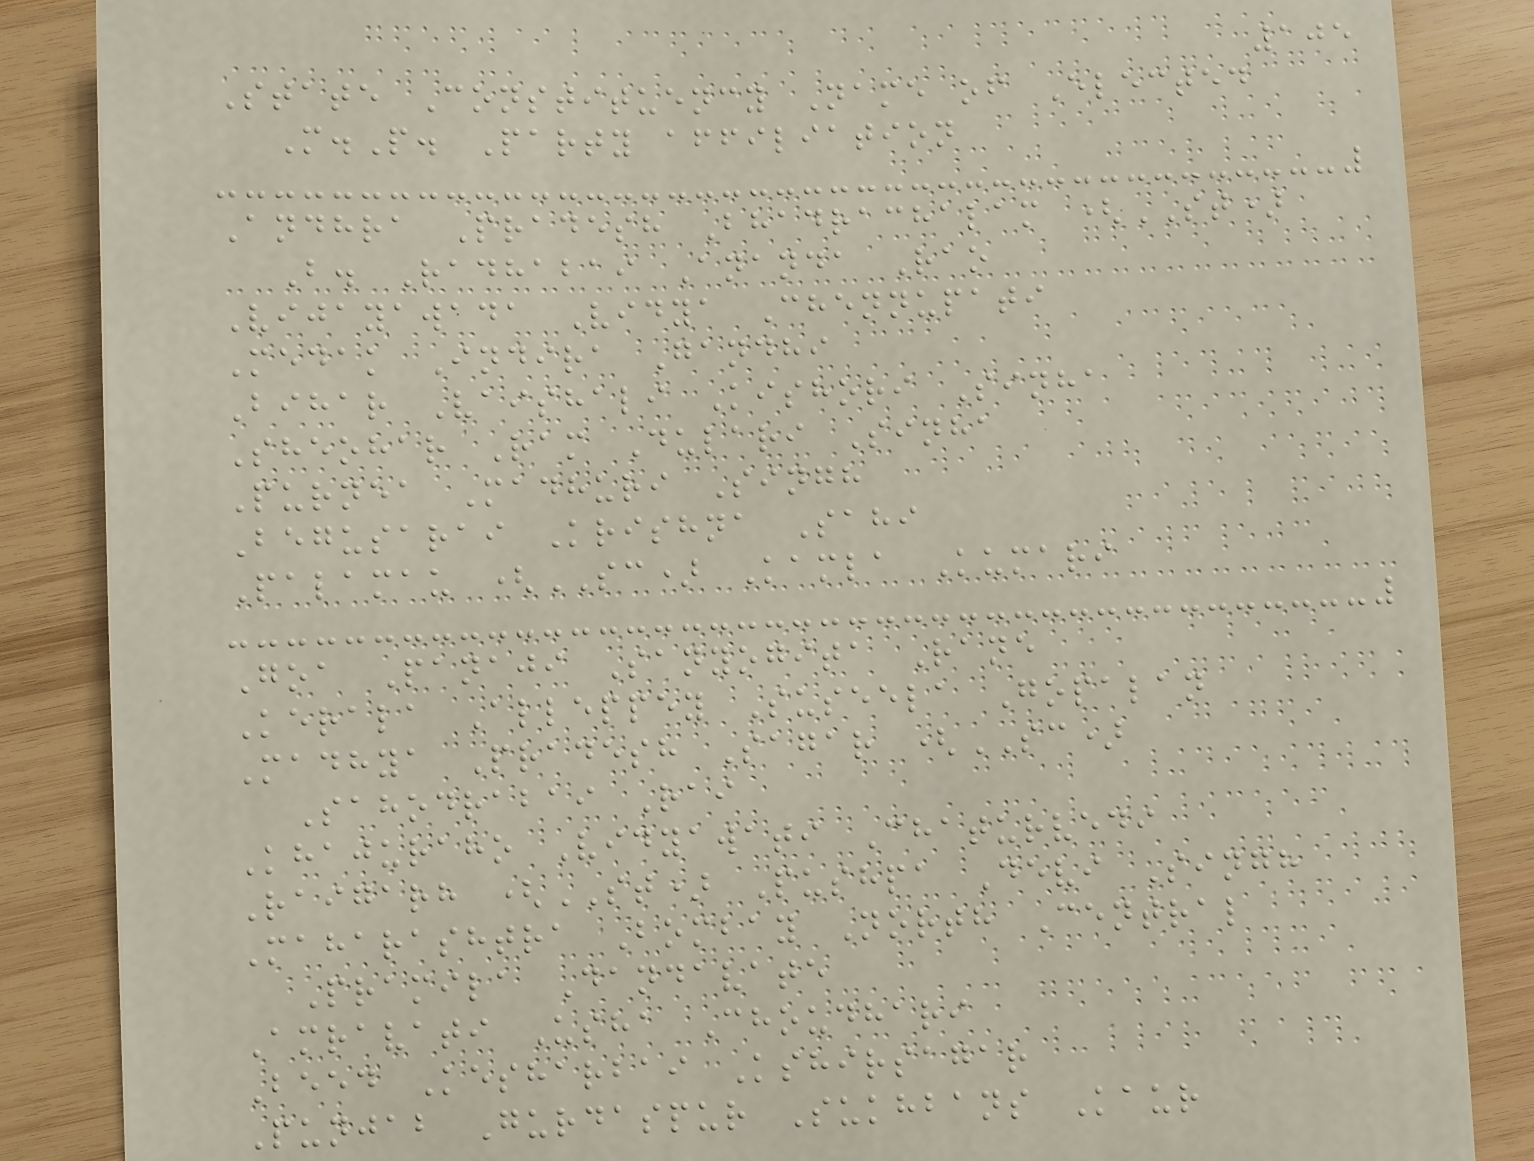105
State Constituency Name of Elected
M.P. Party affiliation
Andhra Pradesh Bhadrachalam (ST)
B. Radhabai Ananda Rao
Vijayawada Vidya Chennupati
Medak Indira Gandhi
Bihar Vaishali Kishori Sinha
Sheohar Ram Dulari Sinha
Purnea Madhuri Singh
Begusarai Krishna Sahi
Palamau (SC) Kamla Kumari
Goa Panaji Sanyogita Rane
Kerala Alleppey Suseela Gopalan
Madhya Pradesh Sagar (SC)
Sahodrabai Rai
Khajuraho Vidyawati Chaturvedi
Raigarh (ST) Pushpa Devi Singh
Maharashtra Bombay North Central
Pramila Dandavate
Amravati Usha Choudhari
Beed Kesharbai Kshirsagar
Punjab Gurdaspur Sukhbans Kaur
